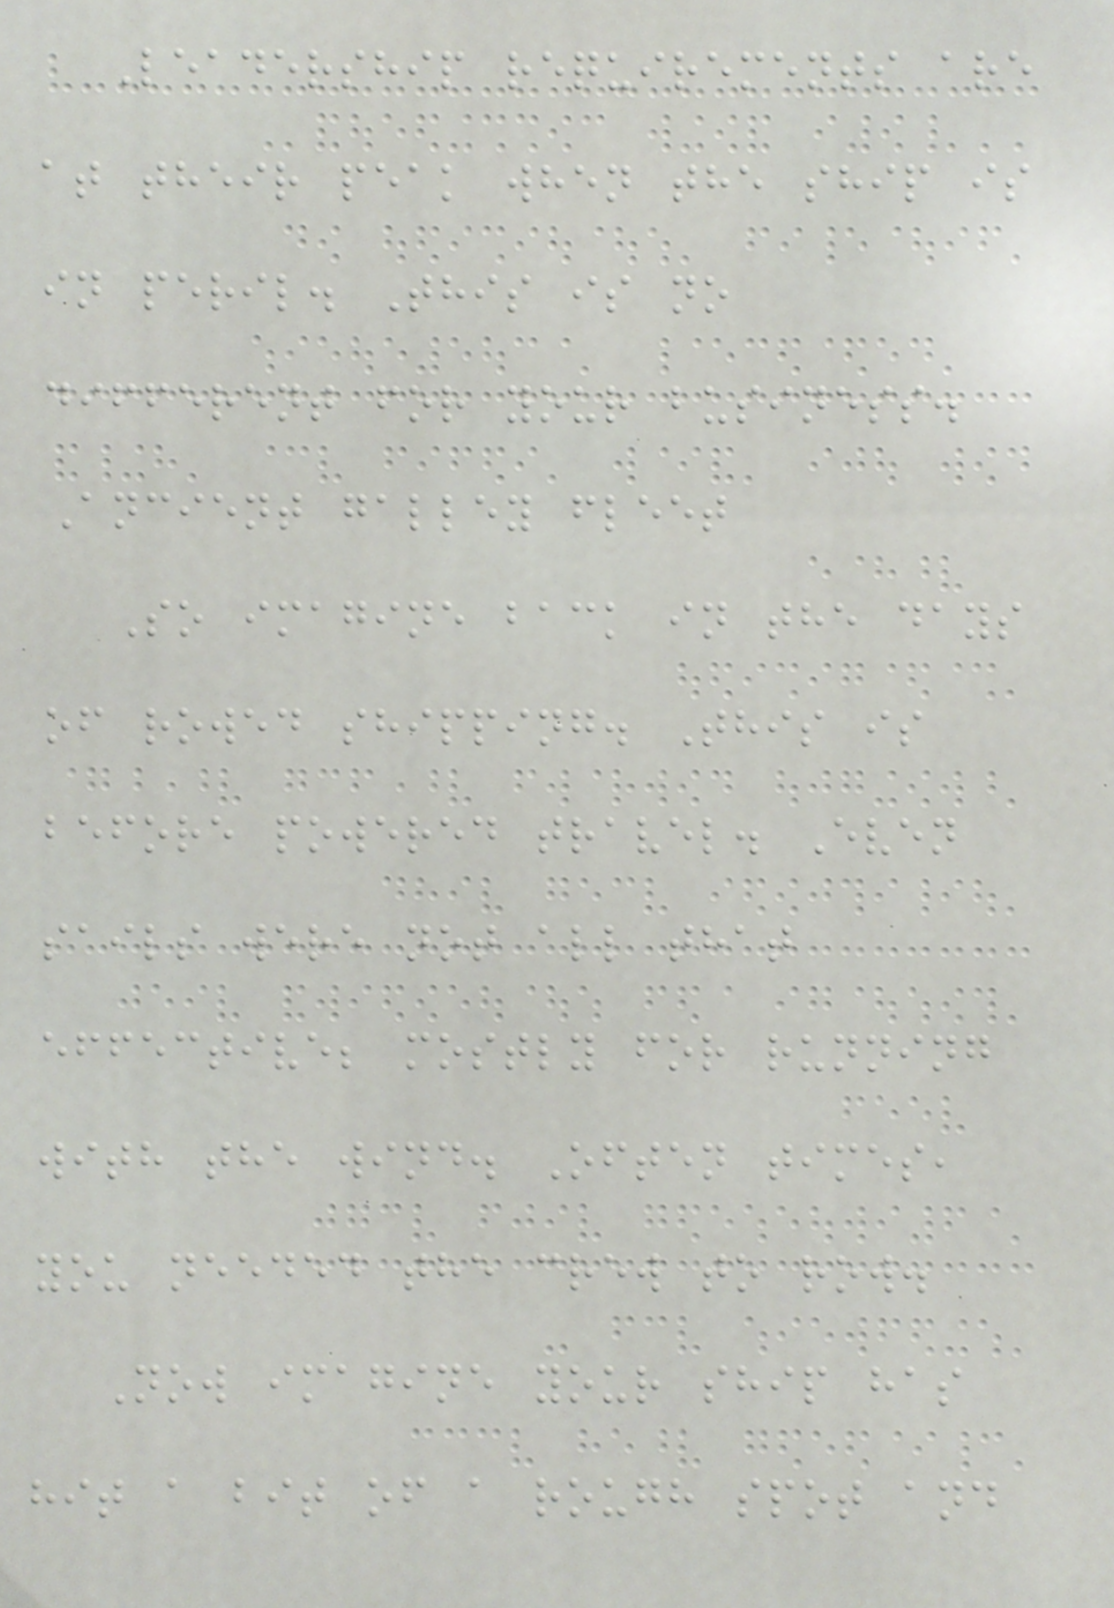Leadership requirements are
at their peak when the ship is
in peril. This is no
different for your business.
Ancient galley fleet
So imagine back in the days
of rowed shipping. This is
before powered travel. Even
sails were not all that
effective; mostly for running
with the wind. Often times,
you needed the crew to row.
Now imagine your ship has
hit a bit of a rough spot and
